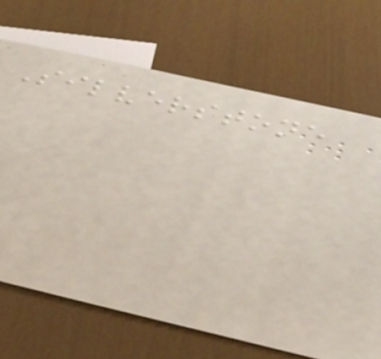Silverstone
